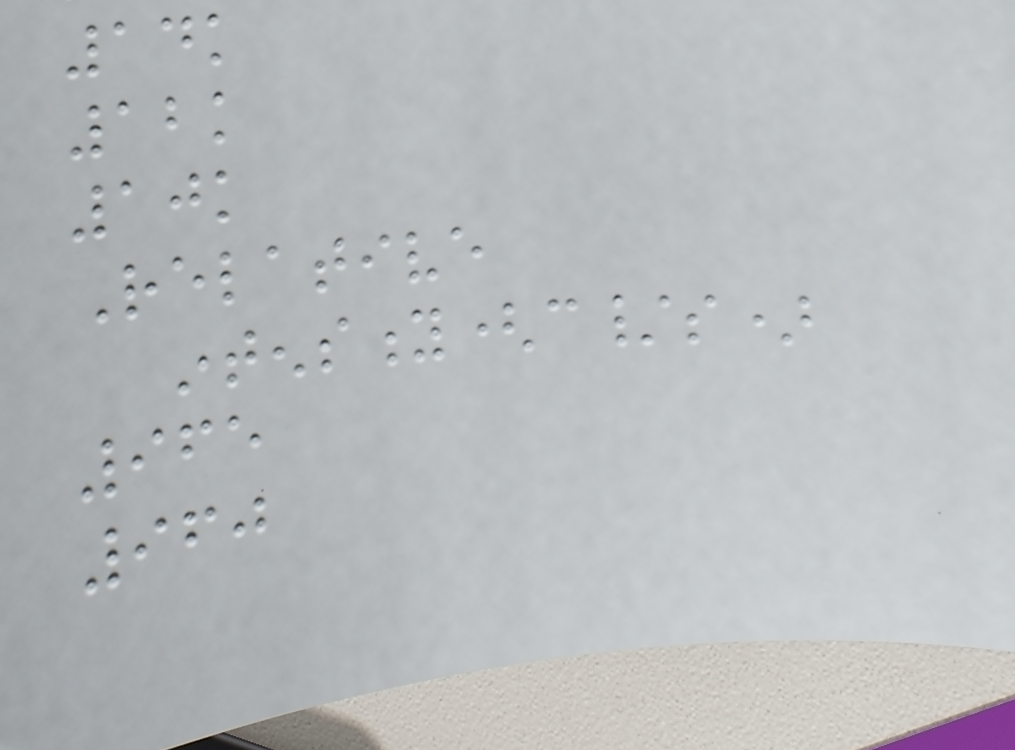14k
12k
10k
Relative
intensity(c/s)
965
960
